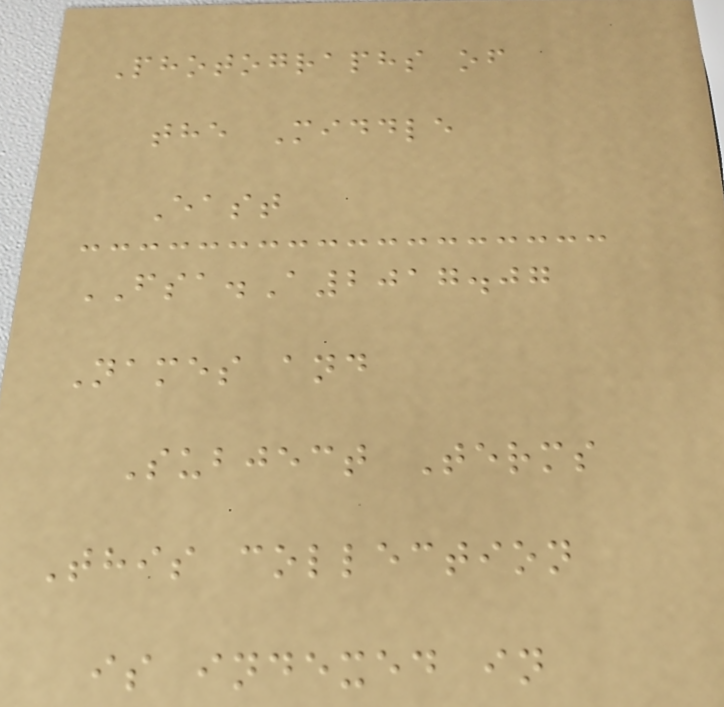Photographs of
the Middle
East
FSA.A2017.07
Names and
Subject Terms
This collection
is indexed in
